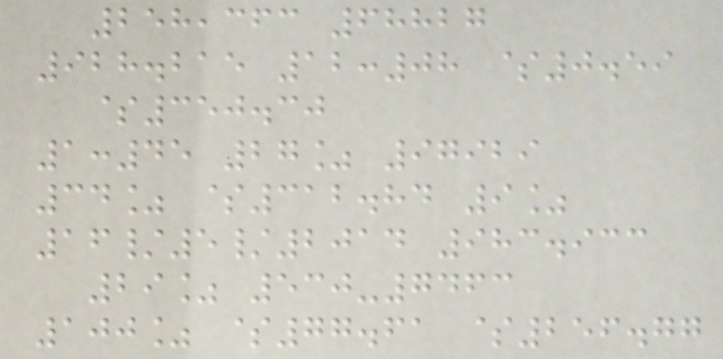258,363 68827
928.215 12:08 $0.59
$350.30
1:45 27% 97929
34% $312.84 9%
16/5/2014 983.933
29% 530-7463
100% $77.61 $256.77
